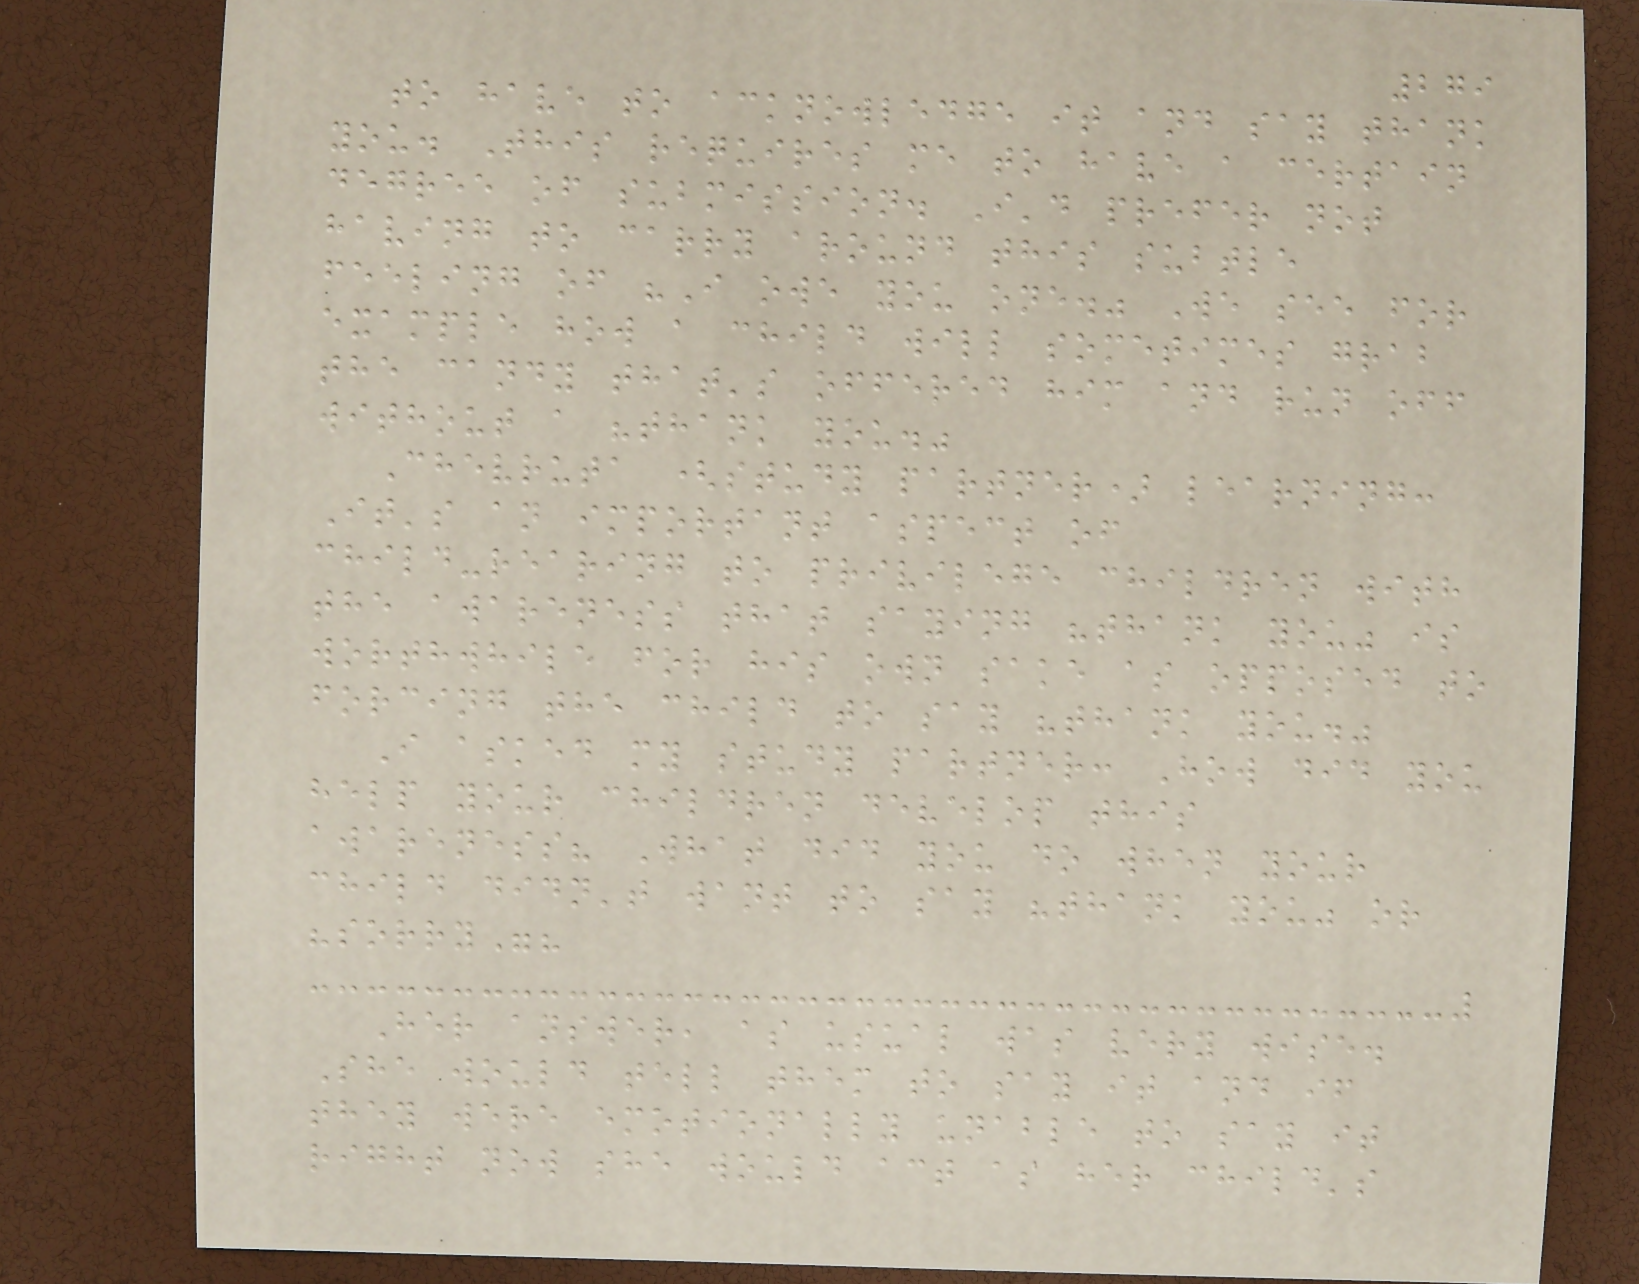279
to have to acknowledge it and say thank
you. This requires me to have a certain
degree of submission. I'd prefer not
having to carry around this subtle
feeling of "I owe you one." We see for
example how a child will sometimes grab
the candy that's offered him and run off
without a "thank you."
Chevruta (study partner) learning:
It's an important aspect of
child-rearing to privilege children with
the awareness that saying "thank you" is
worthwhile for his own sake as opposed to
forcing the child to say "thank you."
I asked my study partner: How did you
help your children develop this
awareness? What did you do when your
child didn't want to say "thank you" or
"sorry"?
Her answer, as usual was very wise.
She would tell them to say it and if
they were emotionally unable to say it
right now she would act as her child's
